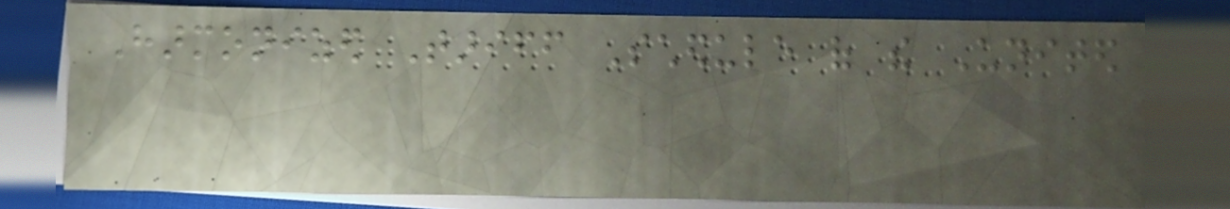Harmonized Tariff Schedule of the United
